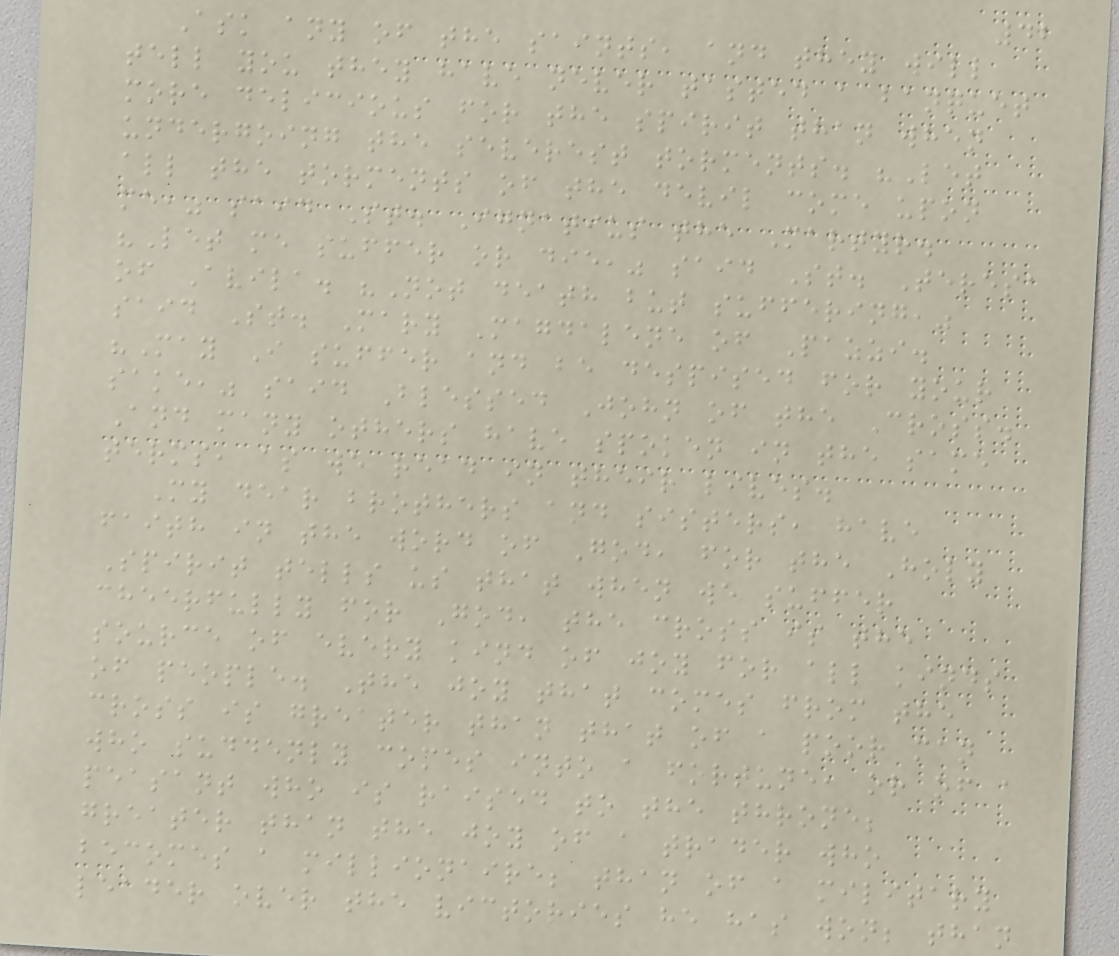42
Ask any of the saints, and they will
tell you they have never tasted a banquet
more delicious for the spirit than when
undergoing the severest torments. "Let
all the torments of the devil come upon
me," said St. Ignatius the Martyr.
"Let me suffer or die," said St. Teresa
of Avila. "Not death but suffering,"
said St. Mary Magdalene of Pazzi.
"May I suffer and be despised for your
sake," said Blessed John of the Cross.
And many others have spoken in the same
terms, as we read in their lives.
My dear brothers and sisters, have
faith in the word of God, for the Holy
Spirit tells us that when we suffer
cheerfully for God, the cross is the
source of every kind of joy for all kinds
of people. The joy that comes from the
cross is greater than that of a poor man
who suddenly comes into a fortune, or of a
peasant who is raised to the throne;
greater than the joy of a trader who
becomes a millionaire; than of a military
leader over the victories he has won; than
